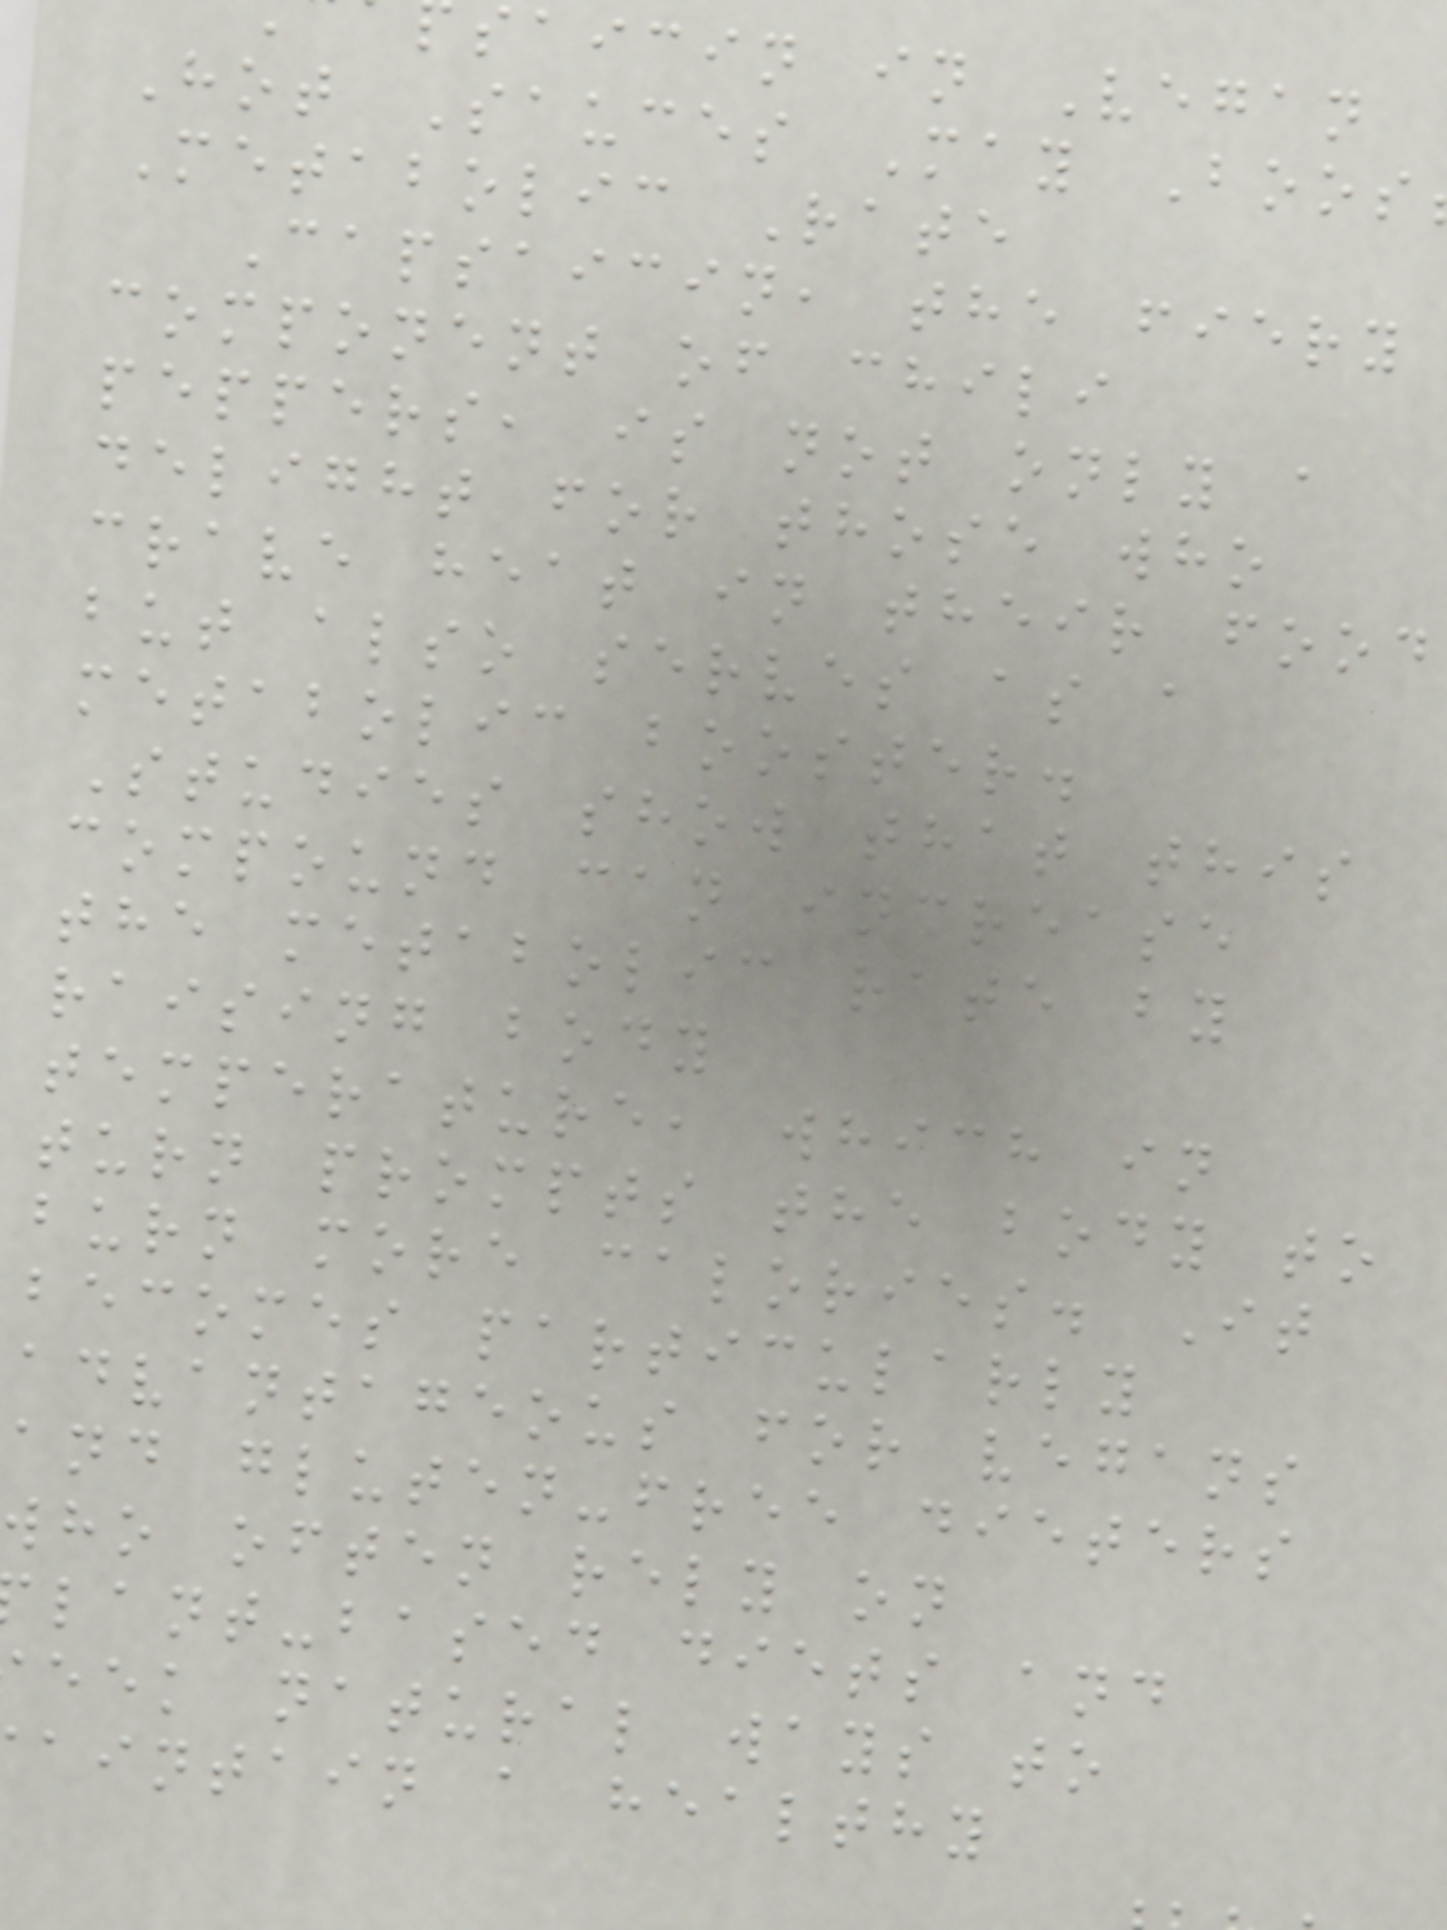saicin in Vegan
Hot Sauces May Boos
Metabolic Rate
Capsaicin, the fiery
component of chili
peppers, is not only a
delight for those who
crave heat in their food
but also serves as a
metabolic booster.
Studies show that this
compound can increase
the metabolic rate by
raising body
temperature, which in
turn prompts the body to
burn more calories. It
becomes particularly
advantageous for vegans
and gluten-free dieters
who often rely on
lant-based diets and
eek natural ways to
aintain a healthy
